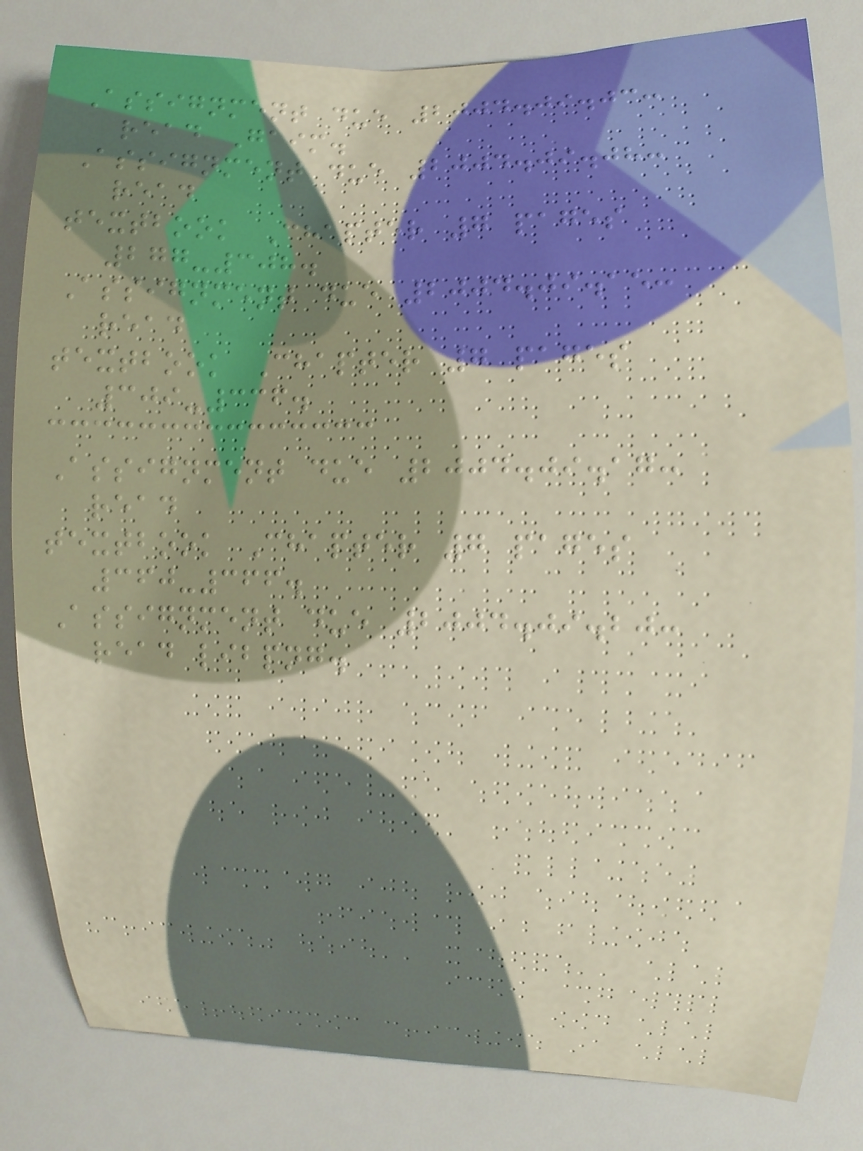Assignment due 2004.09.03:
read Gaim.
Assignment due 2004.09.08:
read
textbook Chapter 7 pages
277-308.
Assignment due 2004.09.15:
read
textbook Chapter 7 pages
309-336.
Assignment due 2004.09.17:
read
textbook Chapter 7 pages
360-366.
Assignment due 2004.09.20:
read libpng.
